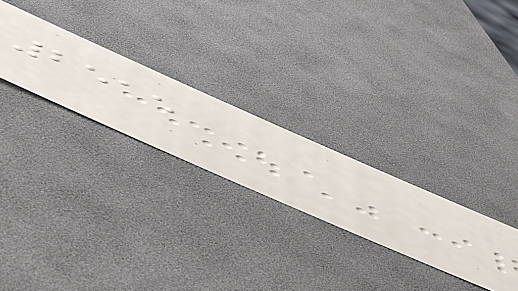2515
